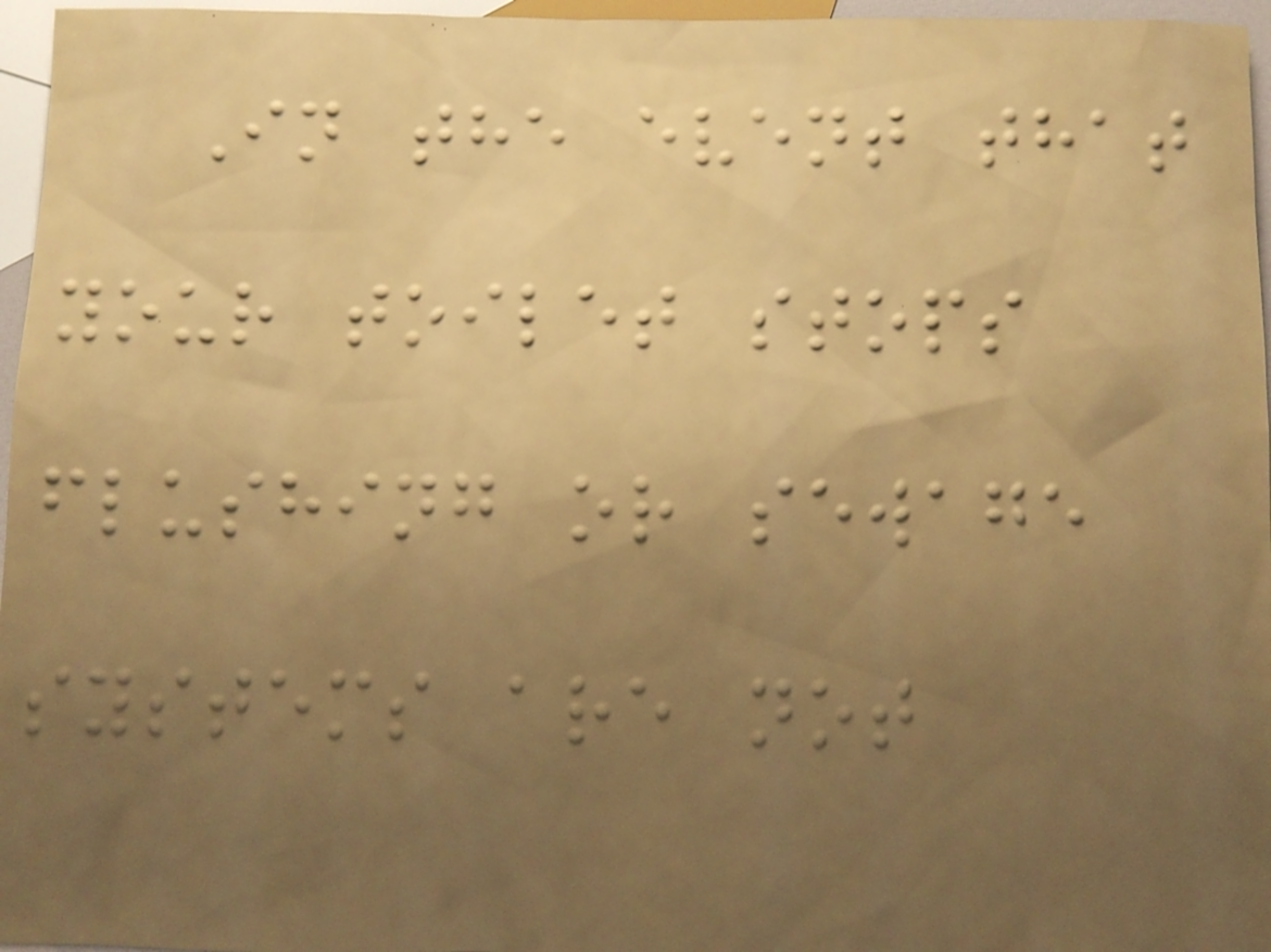In the event that
your toilet stops
flushing or sewage
systems are not
